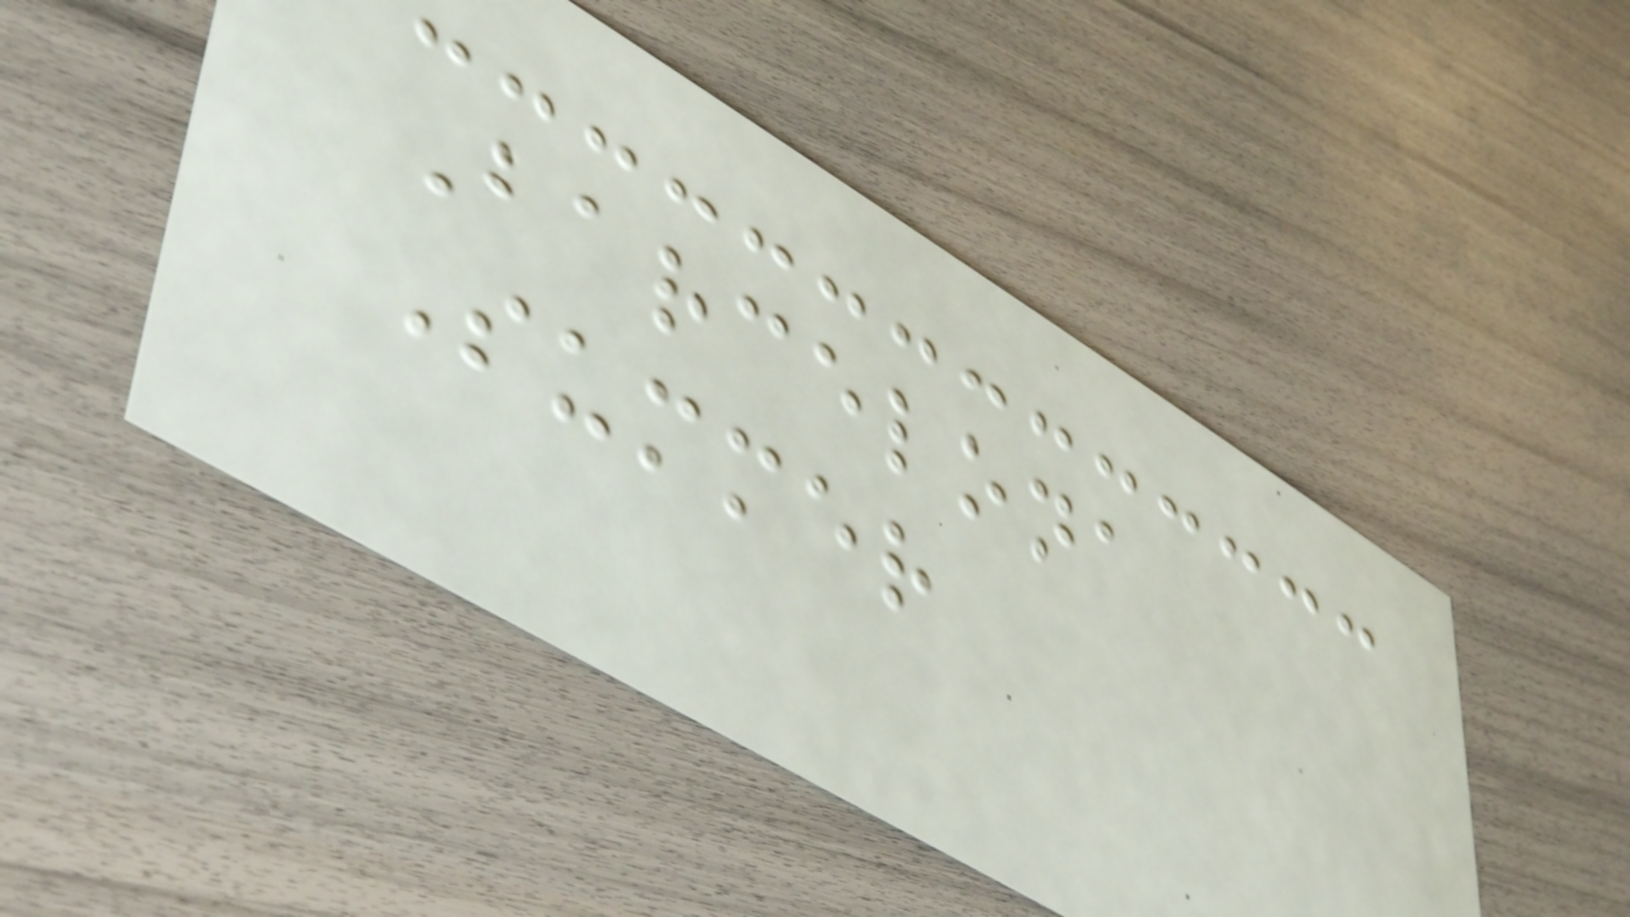Barcelona
Summer
